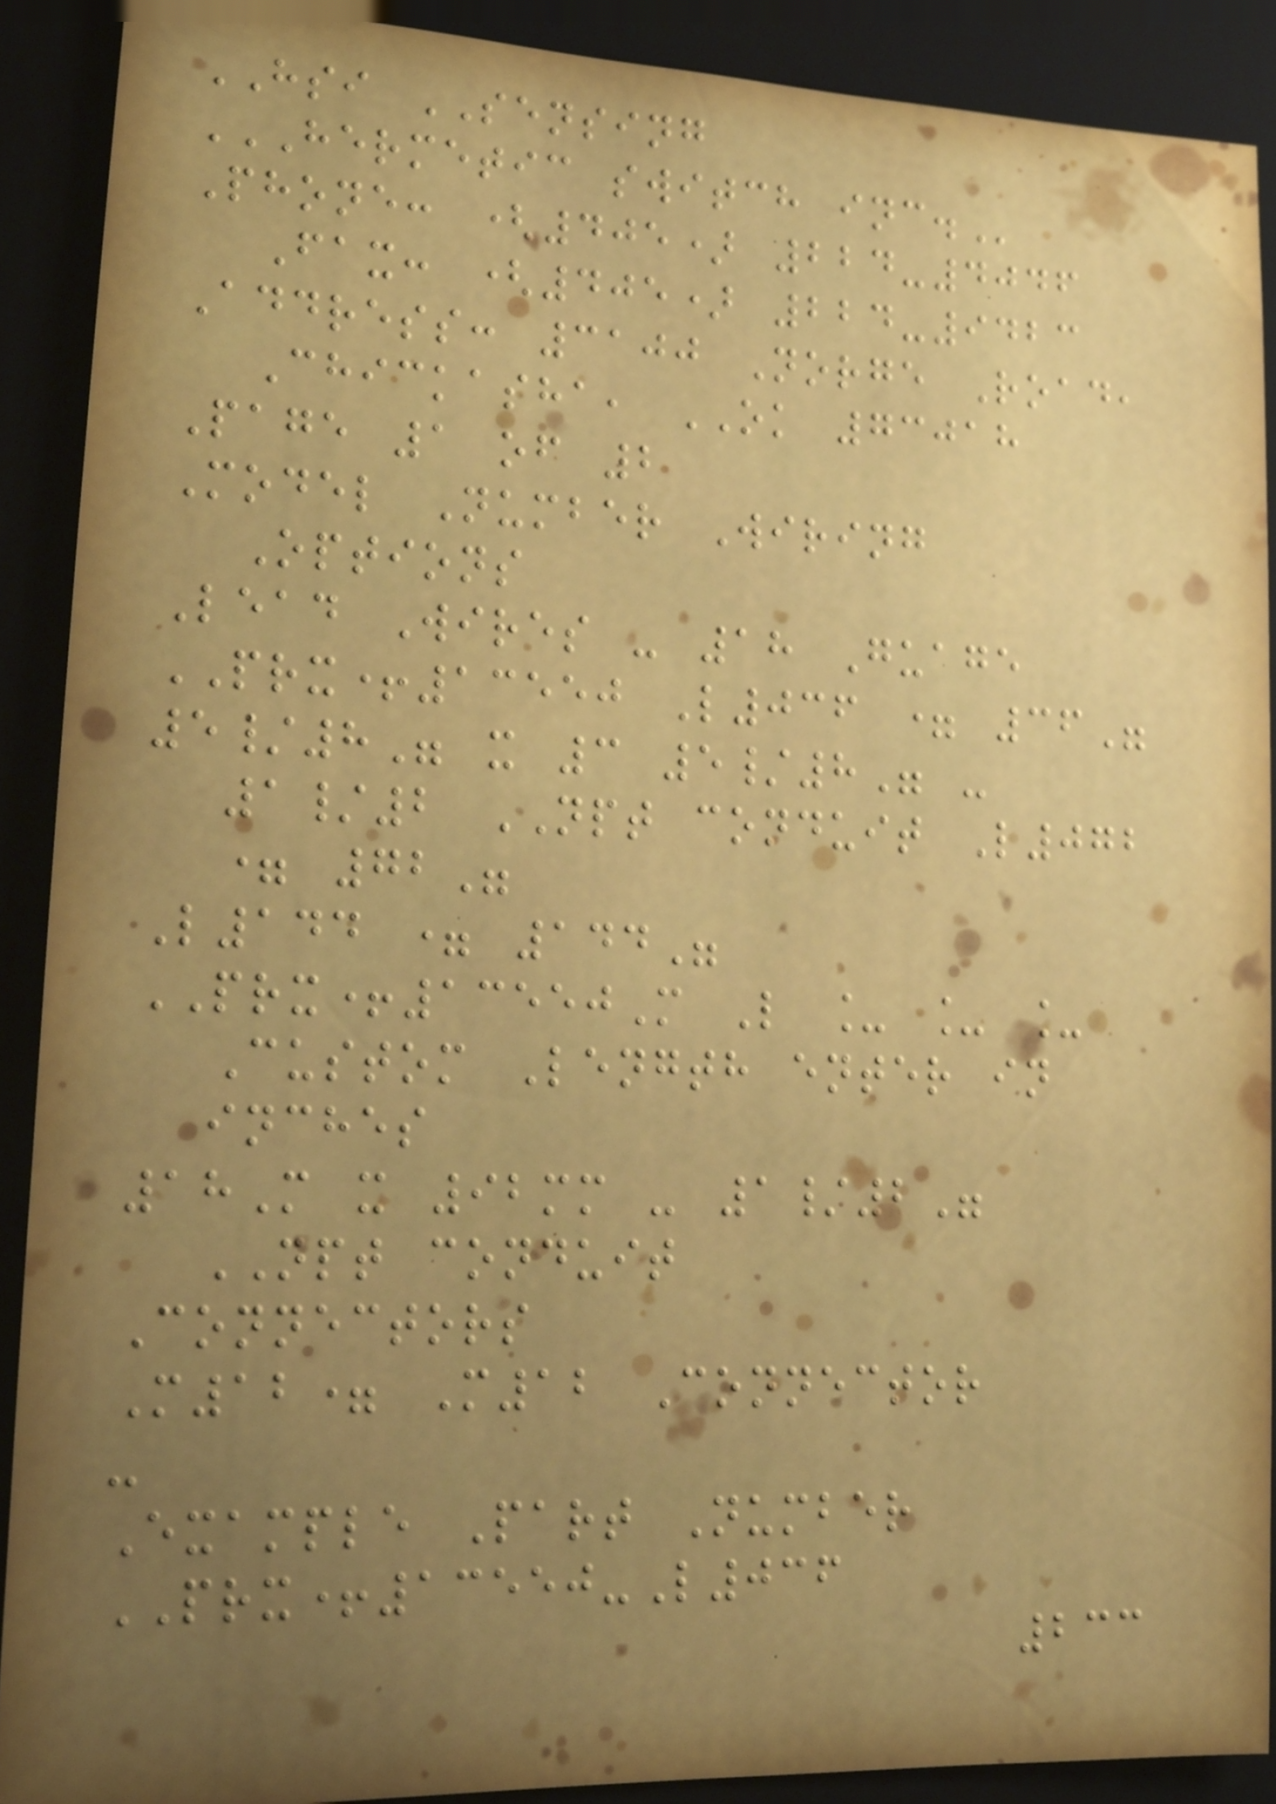HSI SENSING
HERMETIC SWITCH INC.
Phone: (405) 224-4046
Fax: (405) 224-9423
Address: 3100 Norge Road,
Chickasha, OK 73018
Page 1 of 2
Model Number Wiring
Options
Lead Wires - 18 Guage
PRX+13550 L036 = 36"
5/8" x 3 5/8" -
1/2 NPT conduit L072
= 72"
L144 = 144"
PRX+13550M L _ _ _
Custom Length enter in
inches
18M x 92mm - 1/2"
NPT conduit
Connectors
M12= M12 Connector
-
Example Part Number
PRX+13550-L036
233
